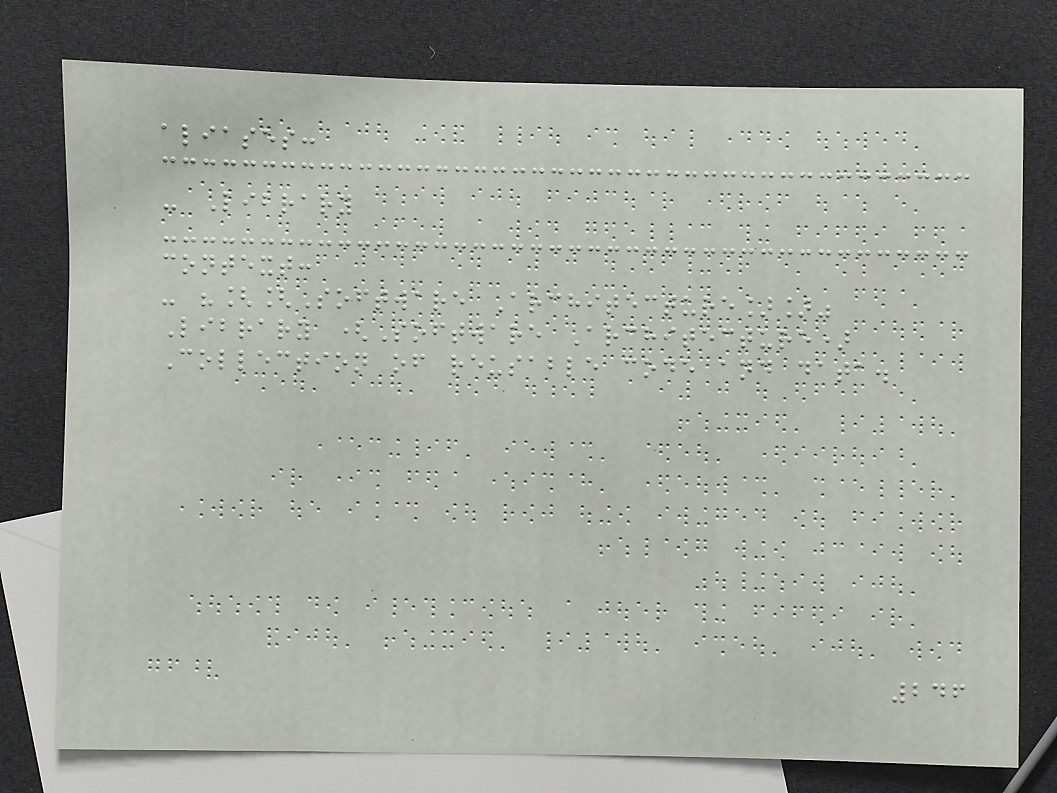aliases:
- Library
context:
- "[[Software Architecture]]"
Library (Software Architecture)
Collection of reusable code and data.
246
